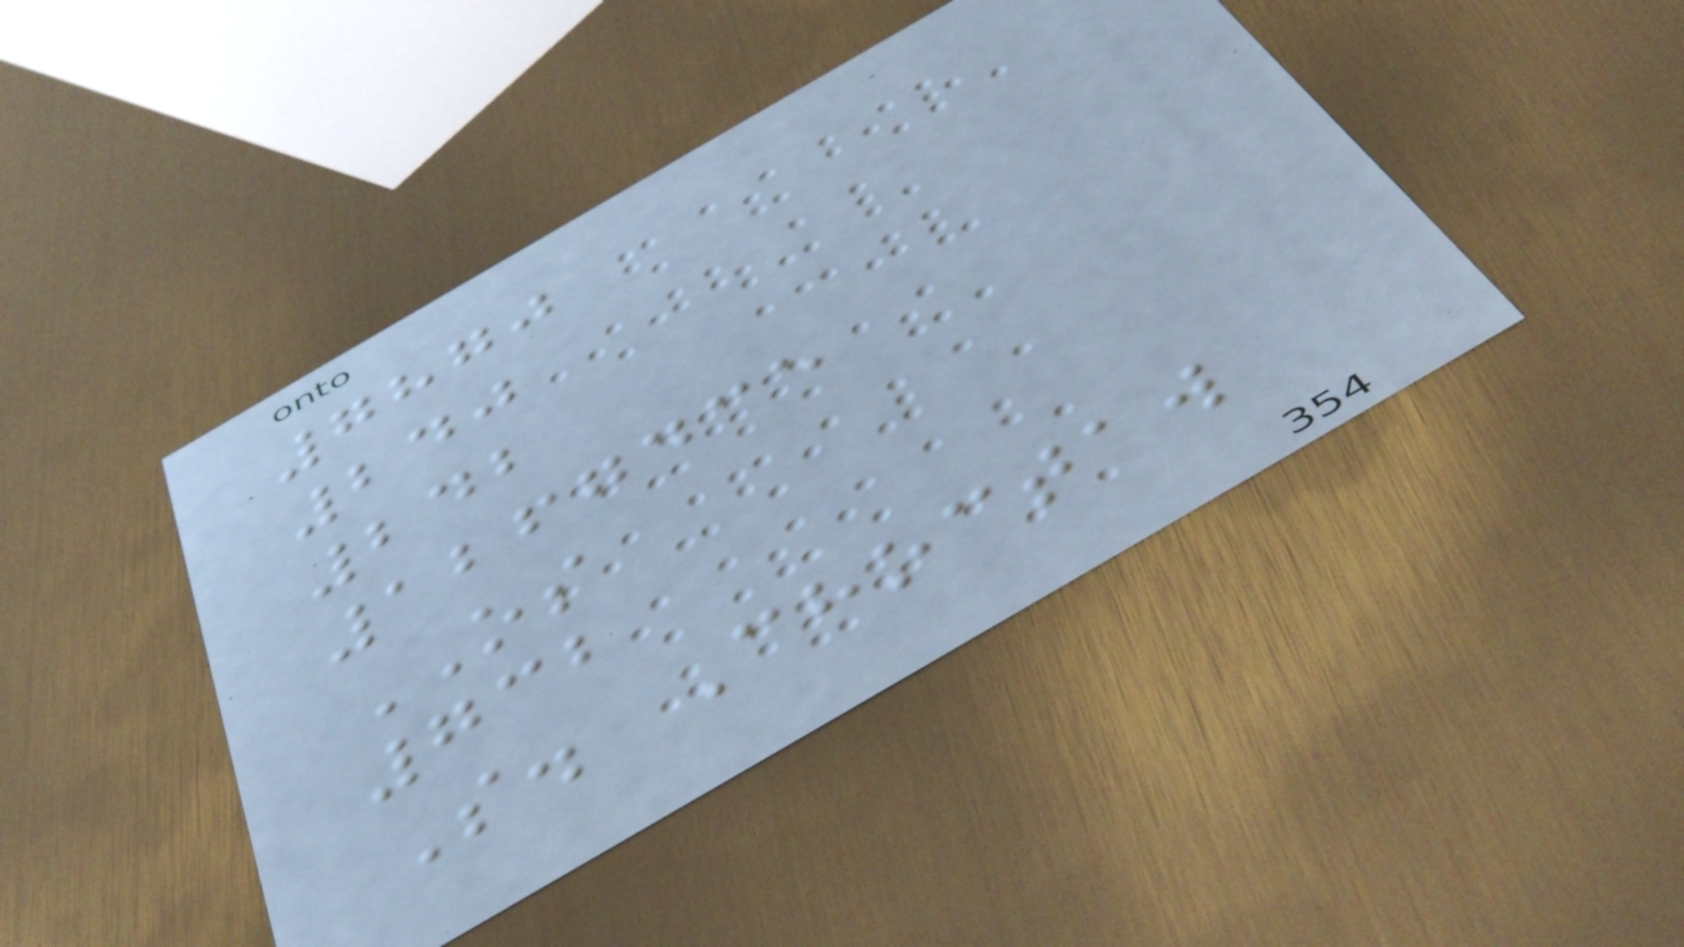7870
240
242
1267435
OS
732
S. Choctaw
